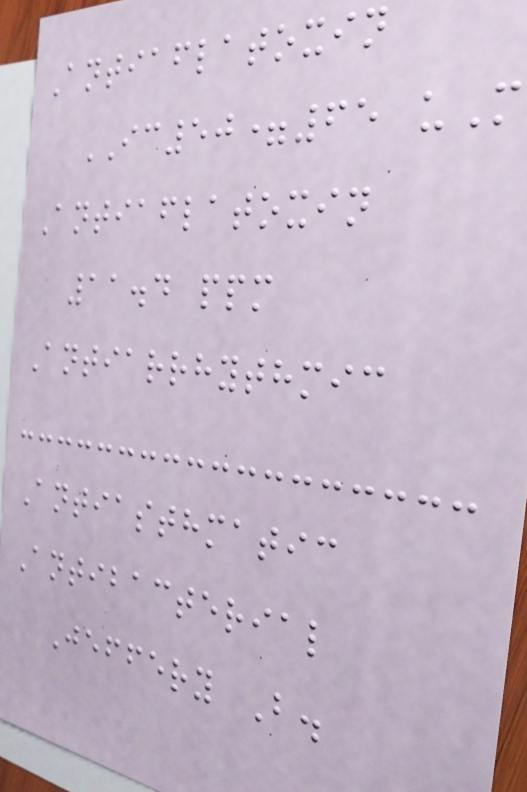Antiaflatoxin
IC50=65 uM
Antiaflatoxin
11.4 ppm
Antiarrhythmic
Antiasthmatic
Antibacterial
Jeffery B.
